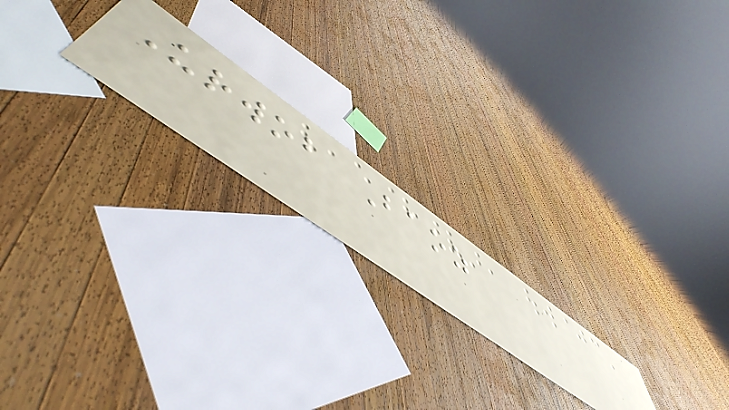Urwob Baoz
